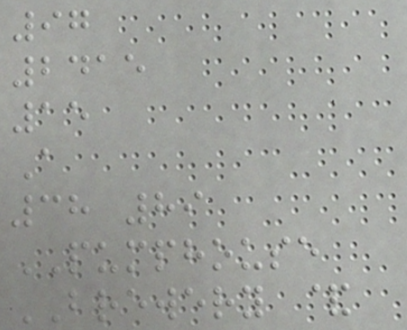97
2415
15
A
38 89
PUMPHOUSE
BREWERY &
